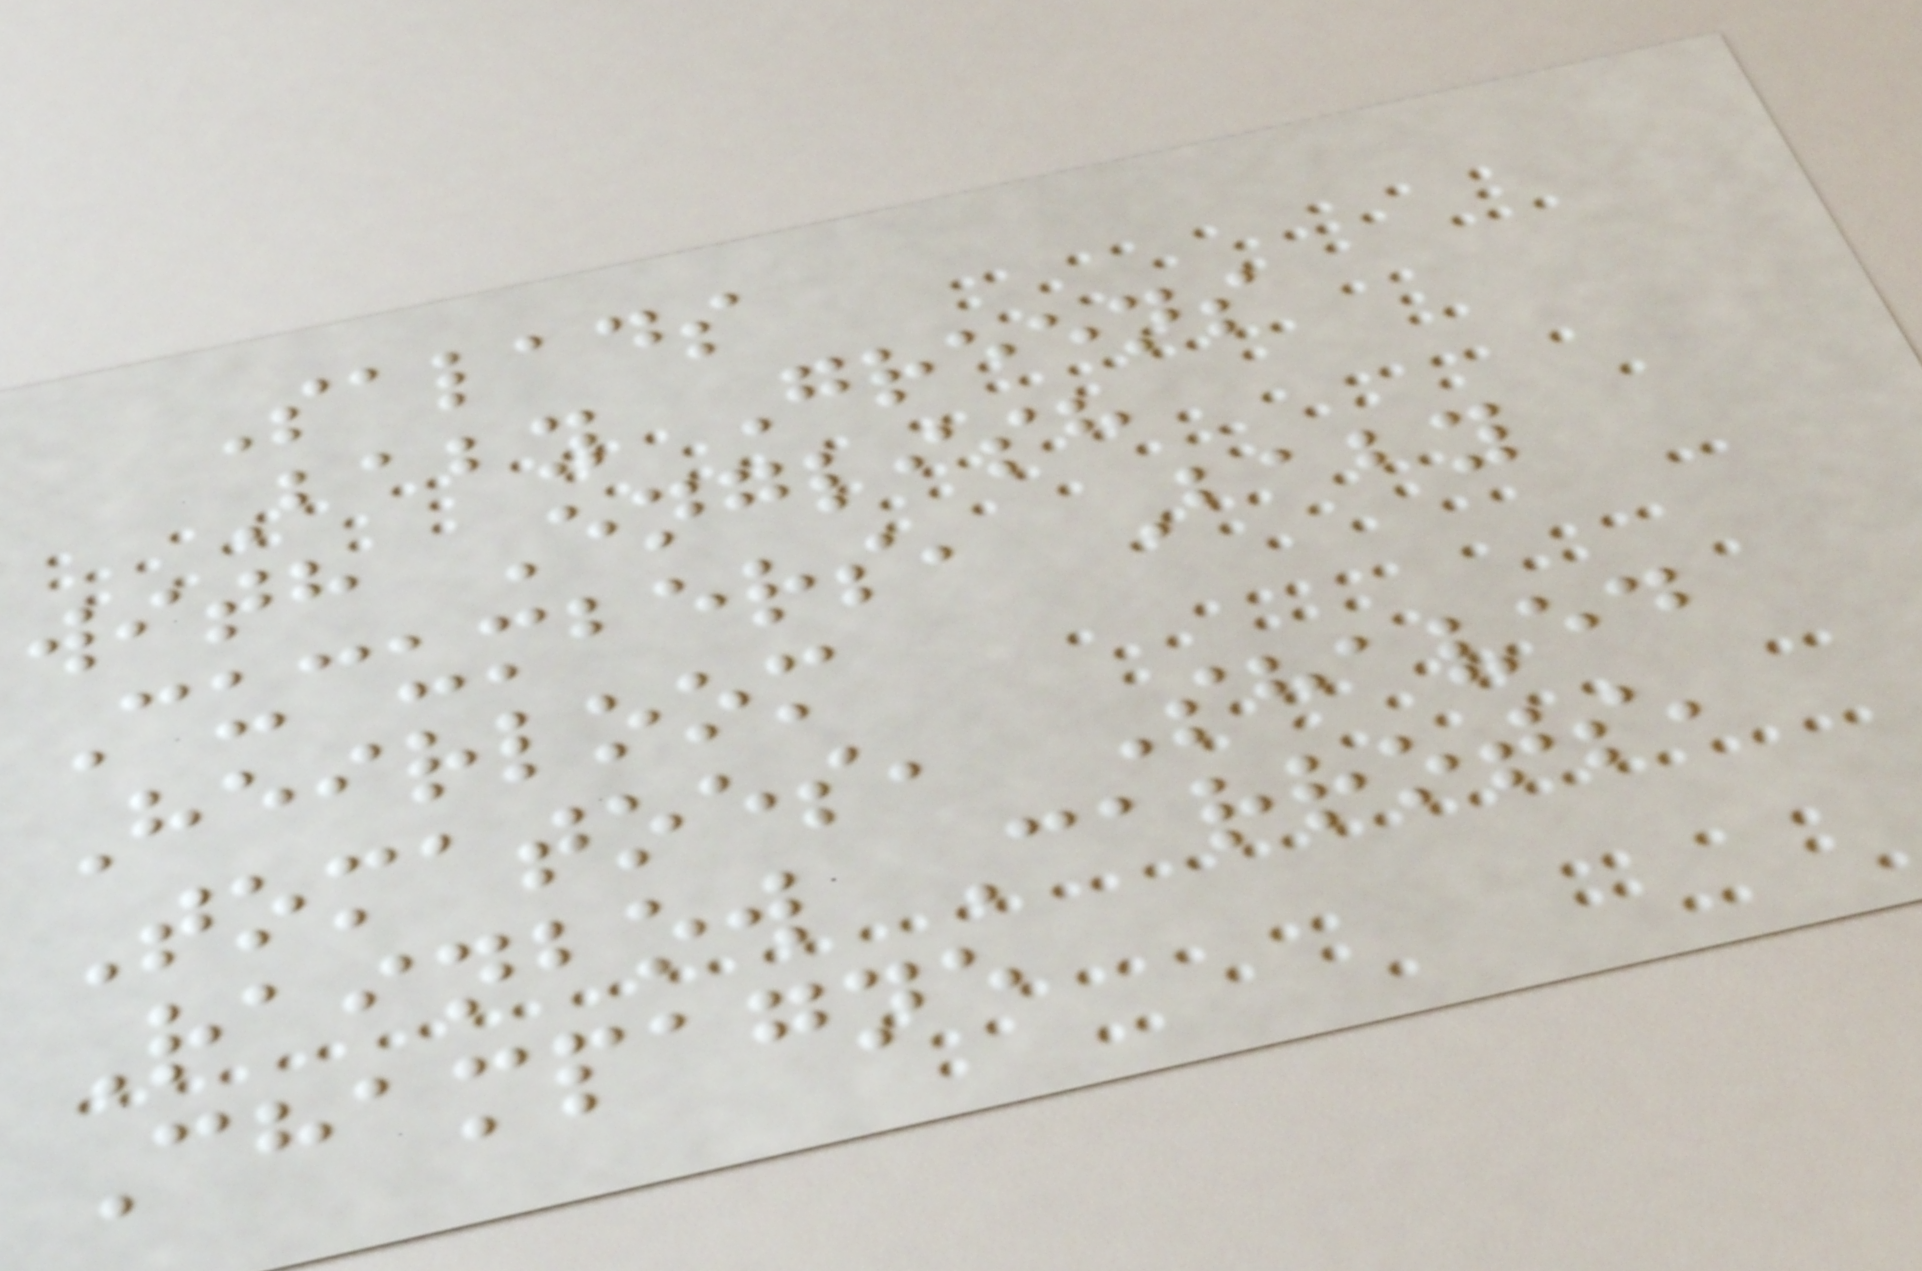Salads
Baby Greens
with English
Cucumbers, Baby
Heirloom
Tomatoes, Shaved
Rainbow Carrots,
Champagne
